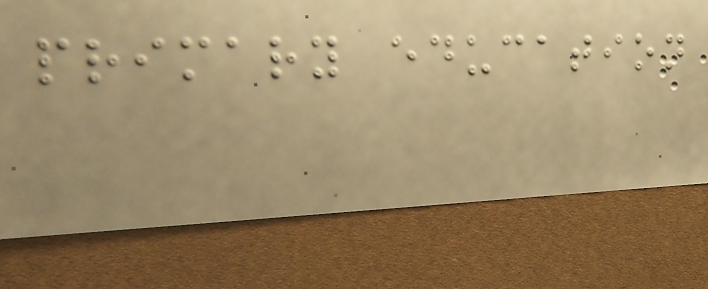primary education
